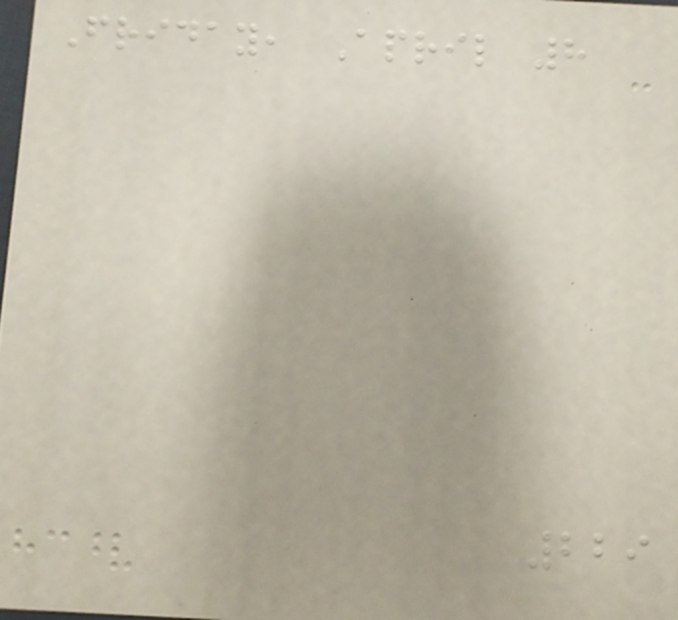Friday, April 8
229
